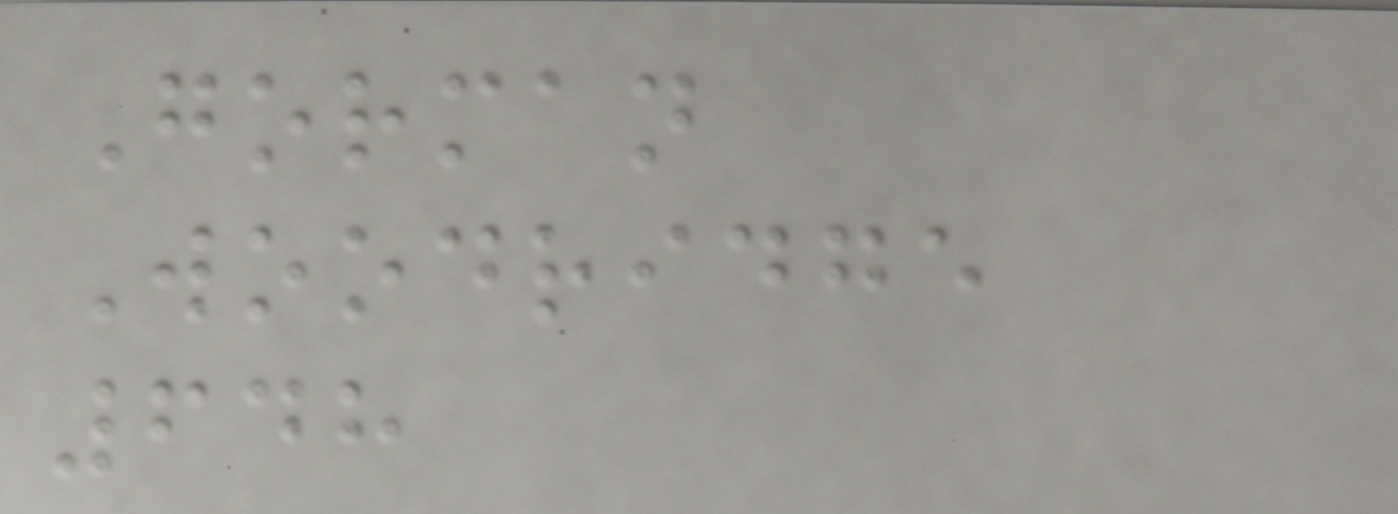Gorman
Woodridge
648
